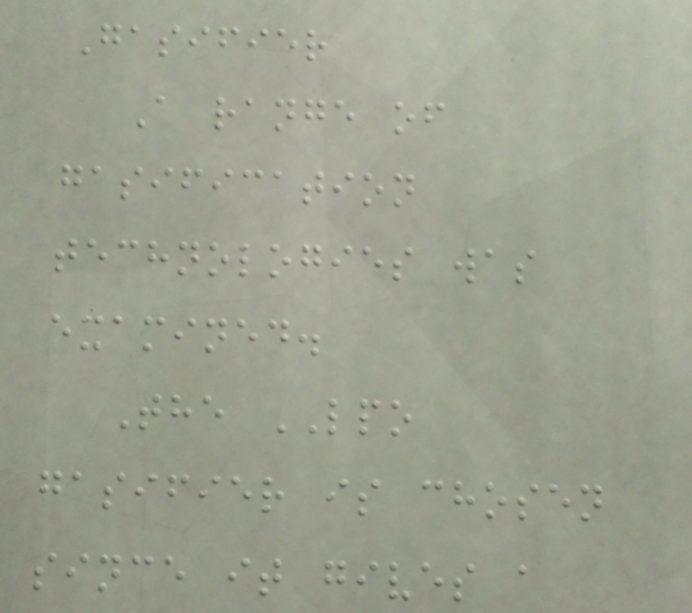Gasifier
A range of
gasification
technologies was
examined.
The LPO
gasifier is chosen
since it gives a
